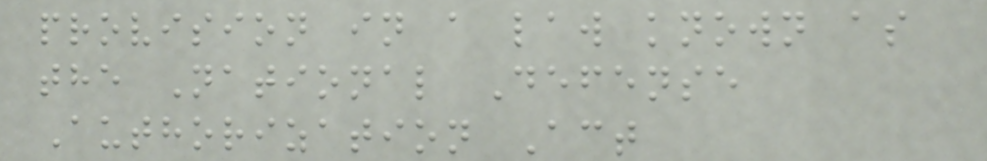provision in a law known as
the National Defense
Authorization Act
